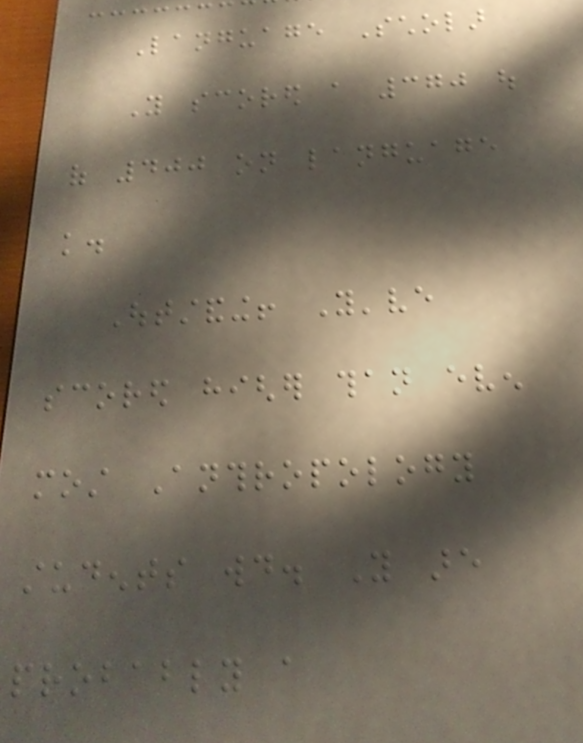Language Scholar
You scored a 370 out
of 400 on language
knowledge.
Outstanding! You've
scored higher than even
most Anthropology
students would. You are
probably a
